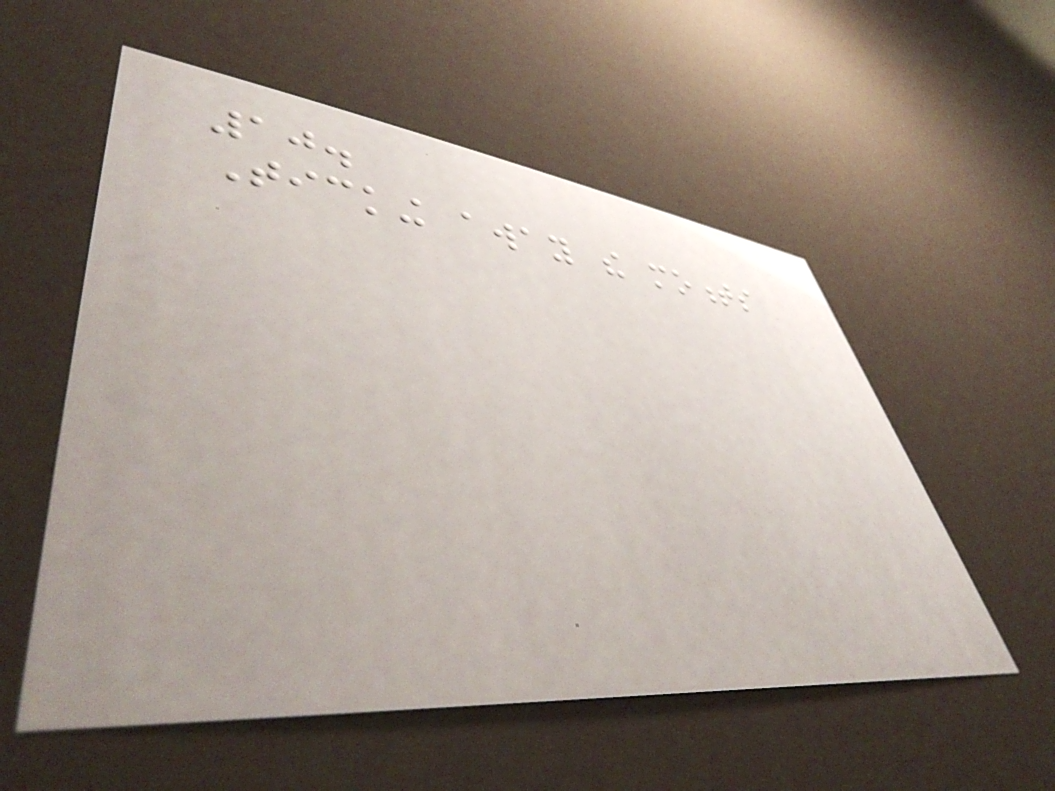10.
Ticking away the moments
